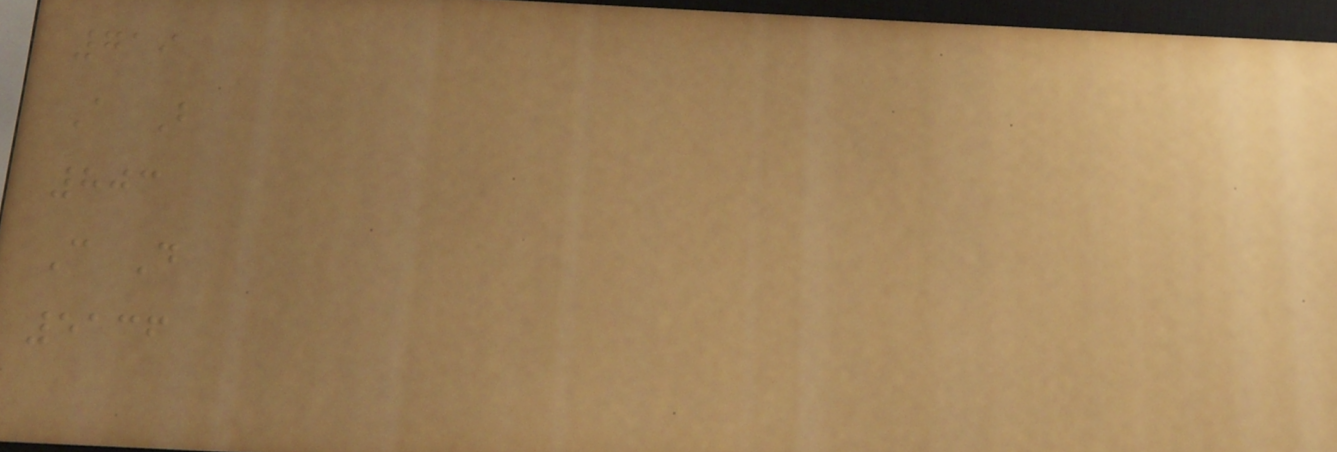719
A B
803
C D
5136
